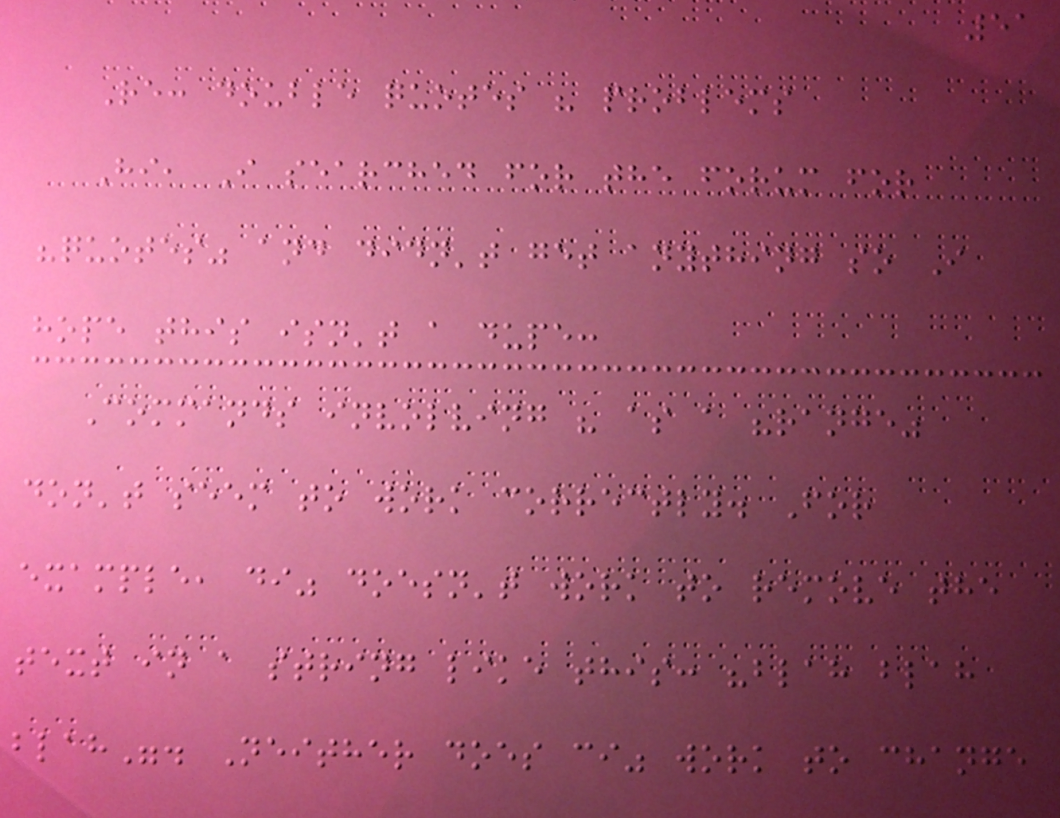51
Re: double quotes " problems
Hi, I searched for the forum for
"quotes" and didn't get anything so I
hope this isn't a dupe:
Commands involving " as a "range"
don't seem to work correctly. For
example, di" doesn't work to remove the
text in a string like this: "blah blah
blah". Neither does ci" work to change
